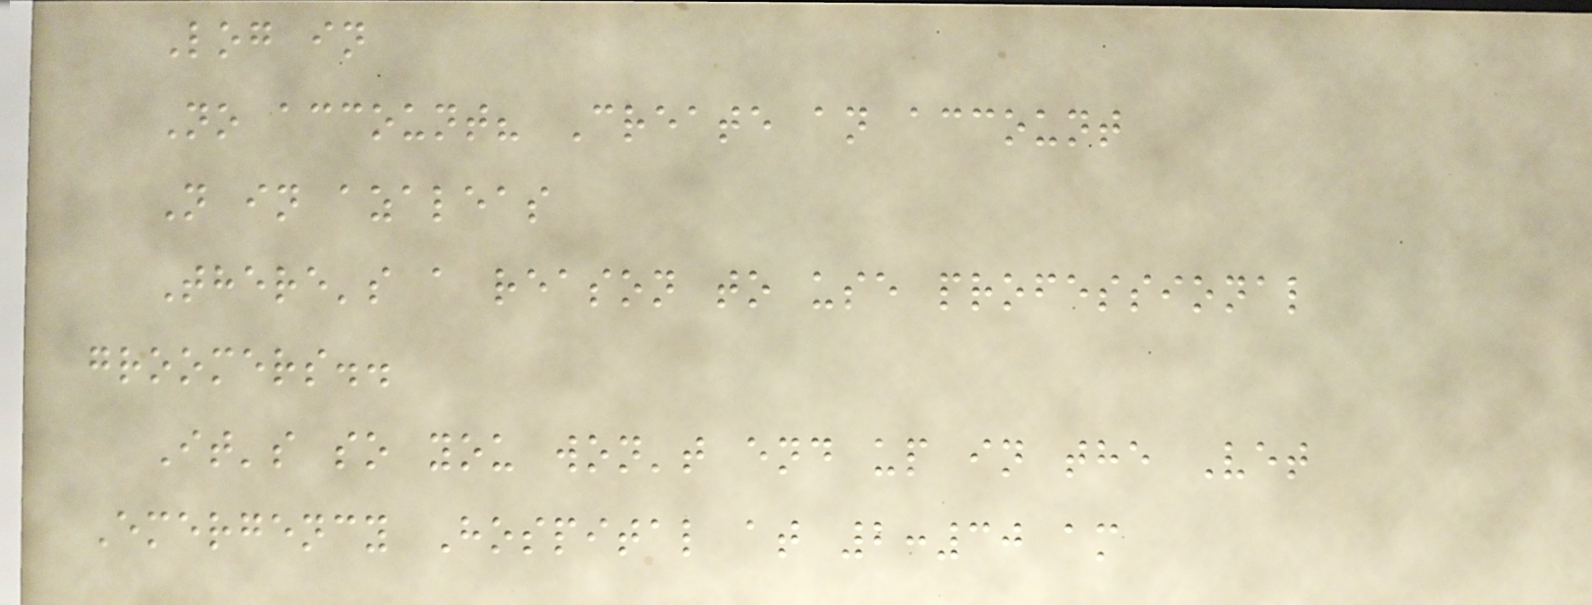Log in
No account? Create an account
N in azaleas
There's a reason to use professional
groomers..
It's so you won't end up in the Vet
Emergency Hospital at 2:30 am
